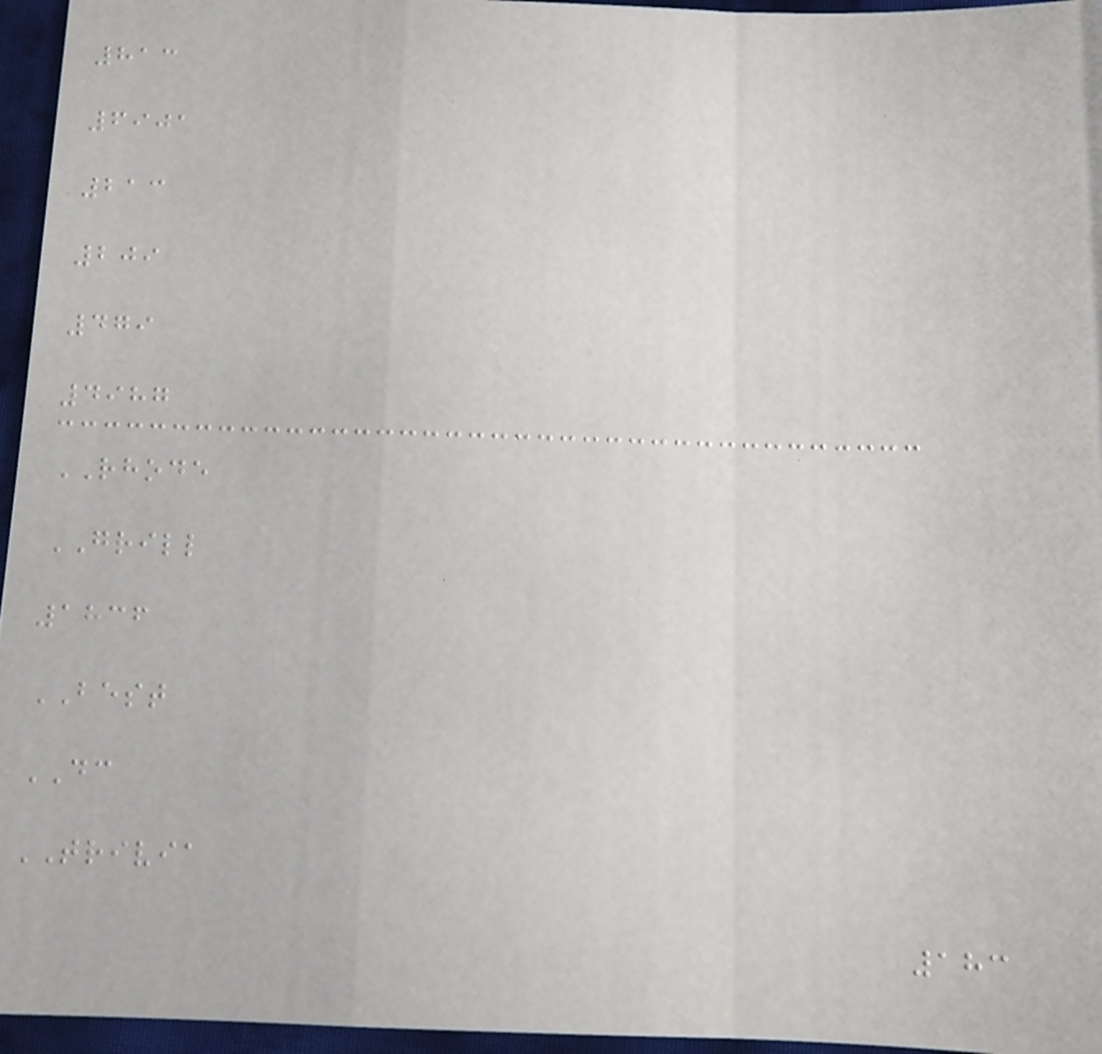813
6901
213
209
479
4987
RHODE
GRILL
1836
BEST
DC
TRIVIA
183
